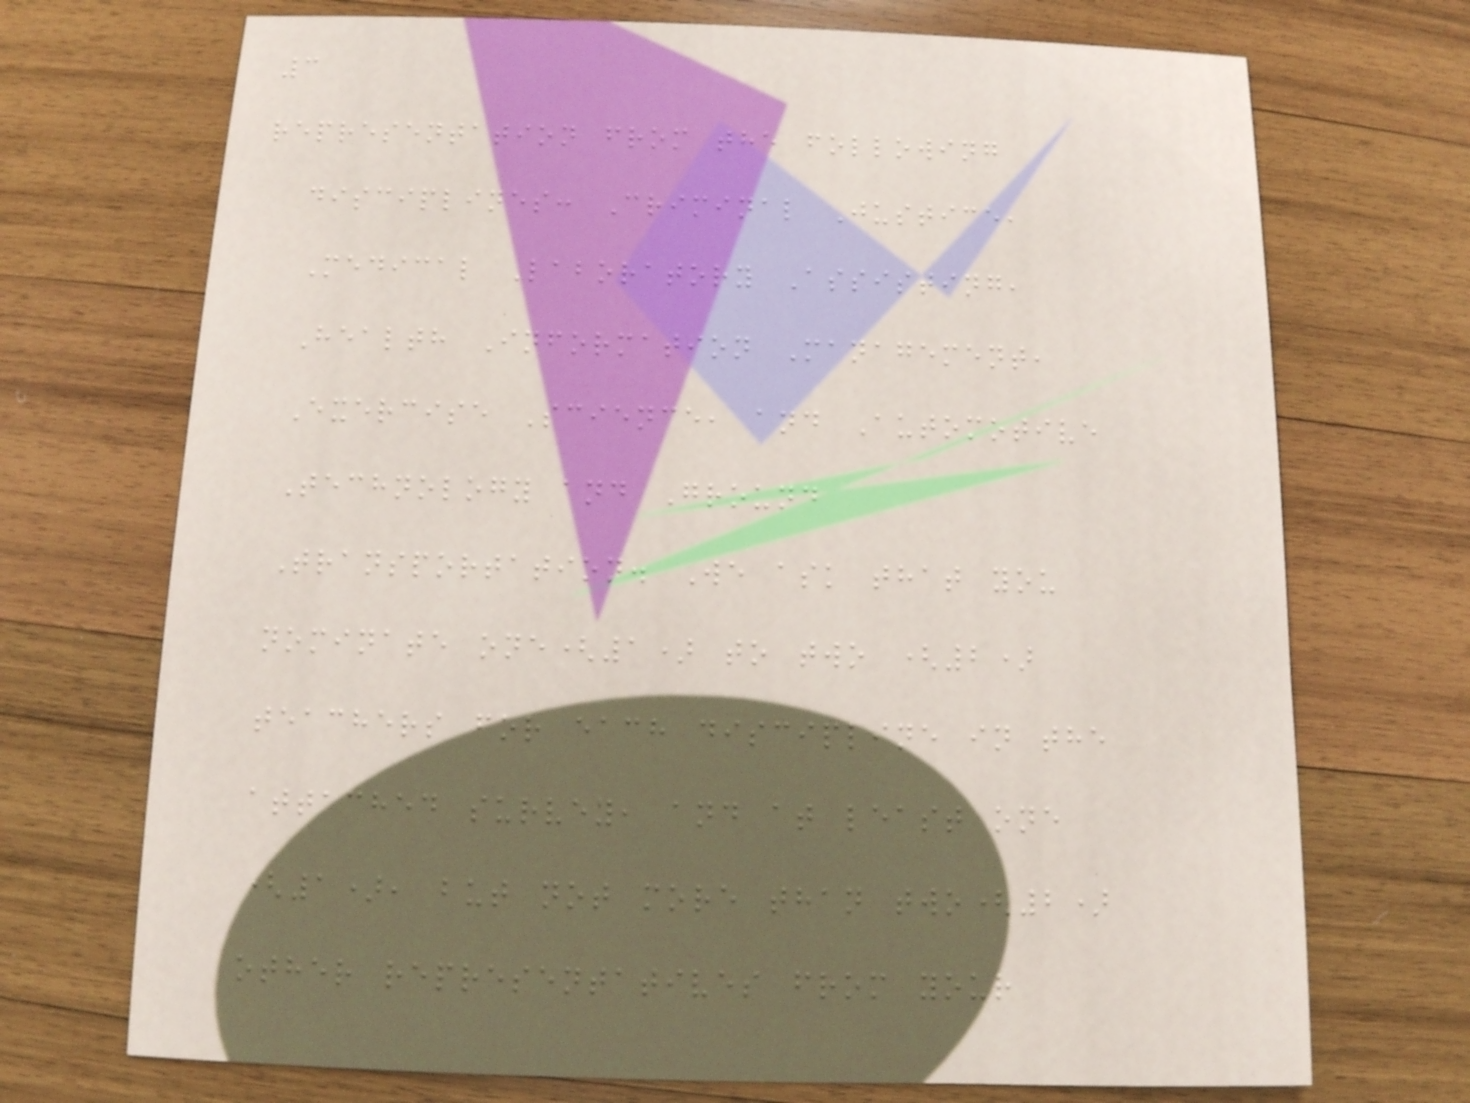3
representation from the following
disciplines: Criminal Justice,
Medical Laboratory Assisting,
Health Information Management,
Exercise Science, and Automotive
Technology and Ground
Transportation. We ask that you
nominate one(1) to two (2)
teachers for each discipline in the
attached survey, and at least one
(1), but not more than two(2)
other representatives from your
